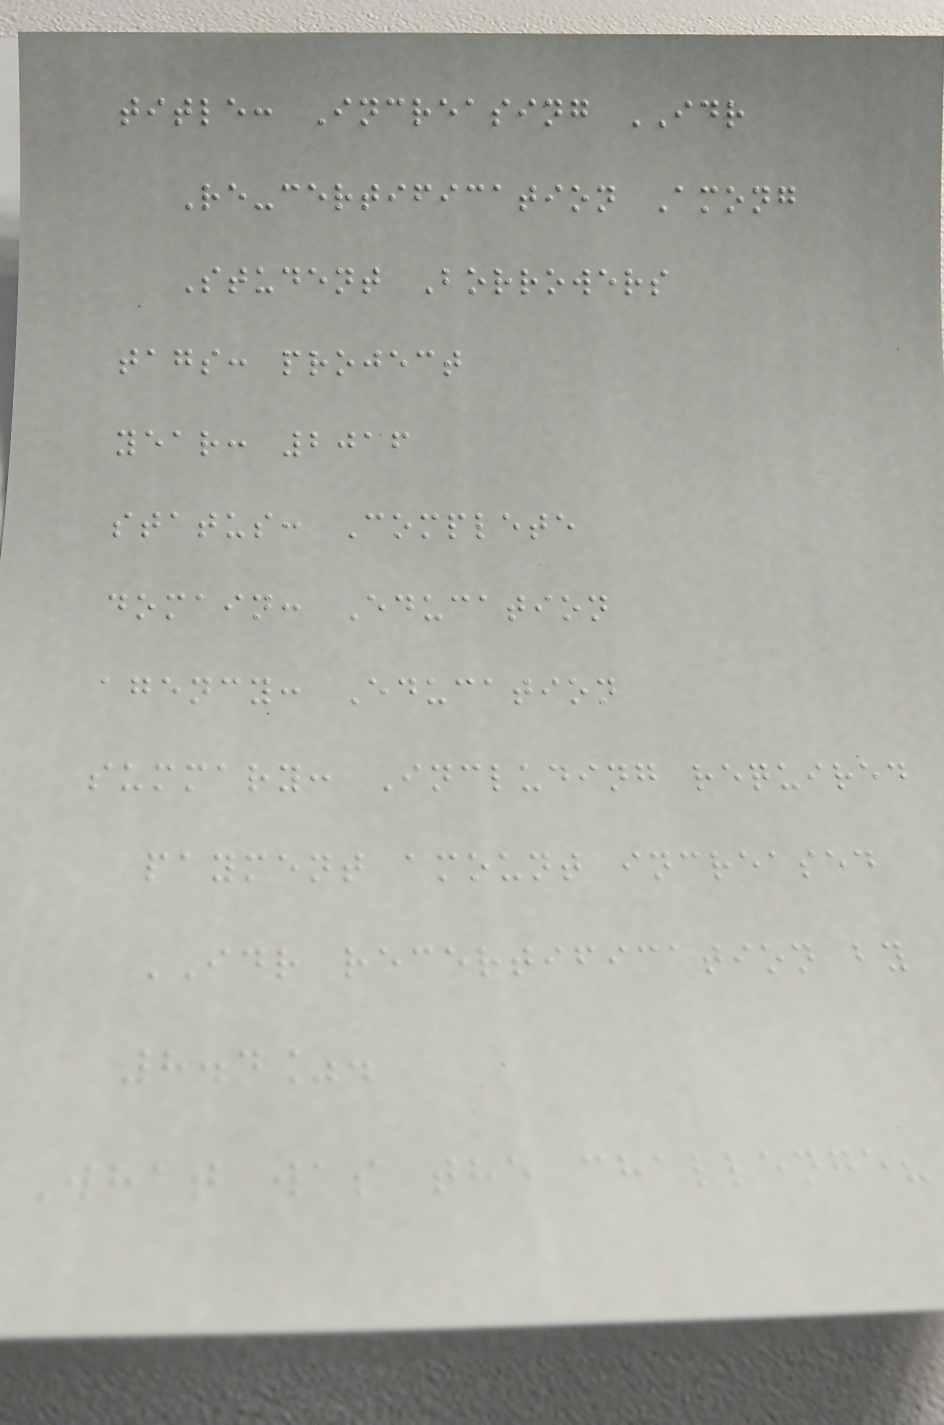title: Increasing IDR
Re-certification Among
Student Borrowers
tags: project
year: 2016
status: Complete
domain: Education
agency: Education
summary: Including required
payment amount increased
IDR recertification by
8.4%.
What was the challenge?
